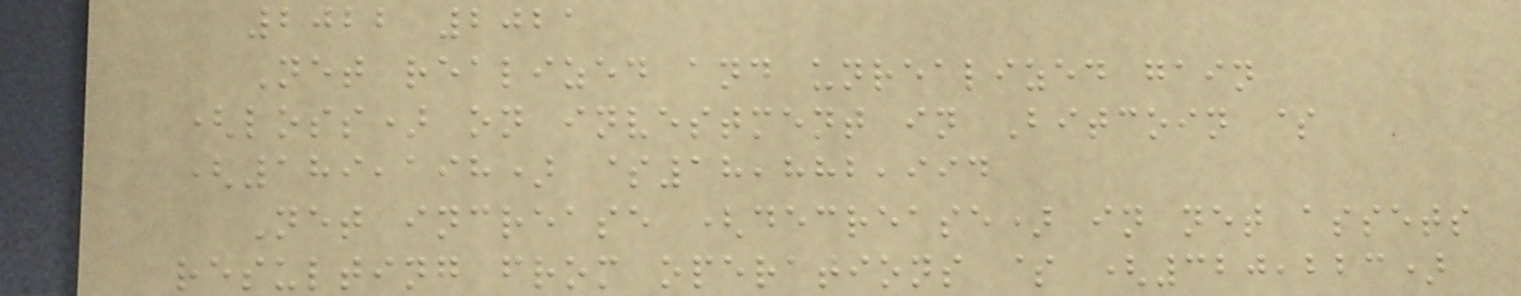2022 2021
Net realized and unrealized gain
(loss) on investment in Bitcoin $
(189,198) $18,882,994
Net increase (decrease) in net assets
resulting from operations $ (320,223)
